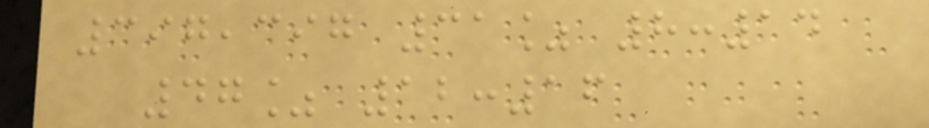397,397 31% 8:14
47% 12:16
